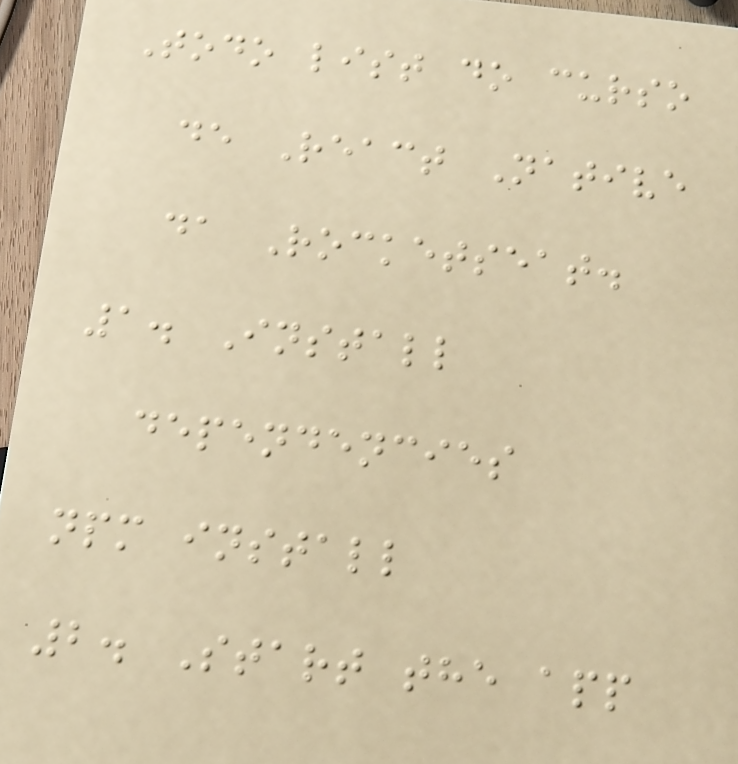Todo list do curso
de React Native
da Rocketseat.
1. Install
dependencies
npm install
2. Start the app
